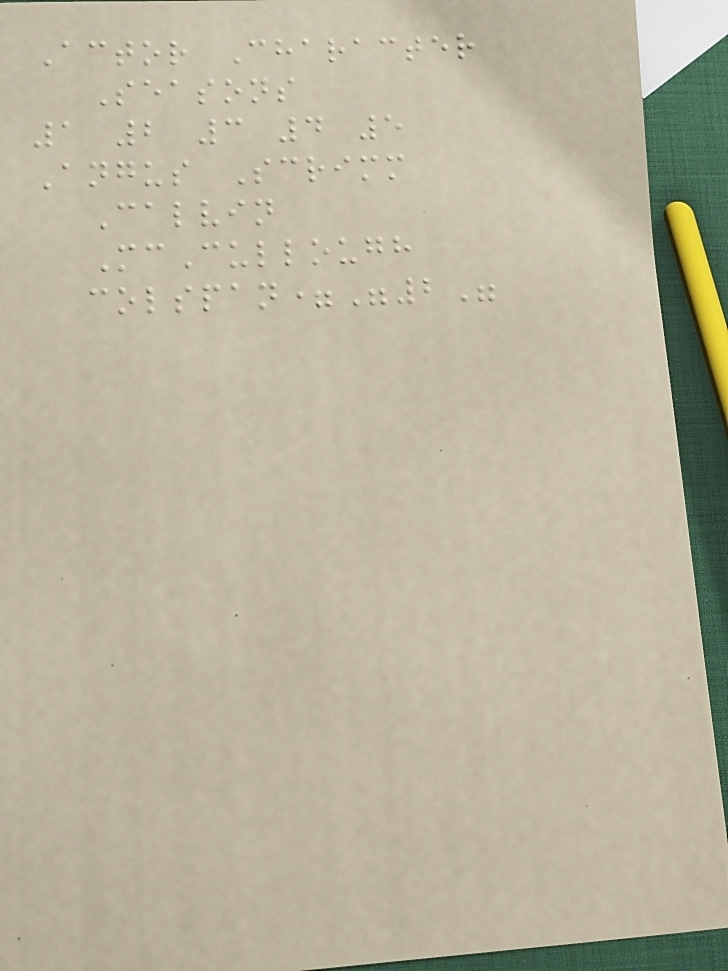Actor Character
Seasons
1 2 3 4 5
Angus Scrimm
Calvin
McCullough
colspan="2"
